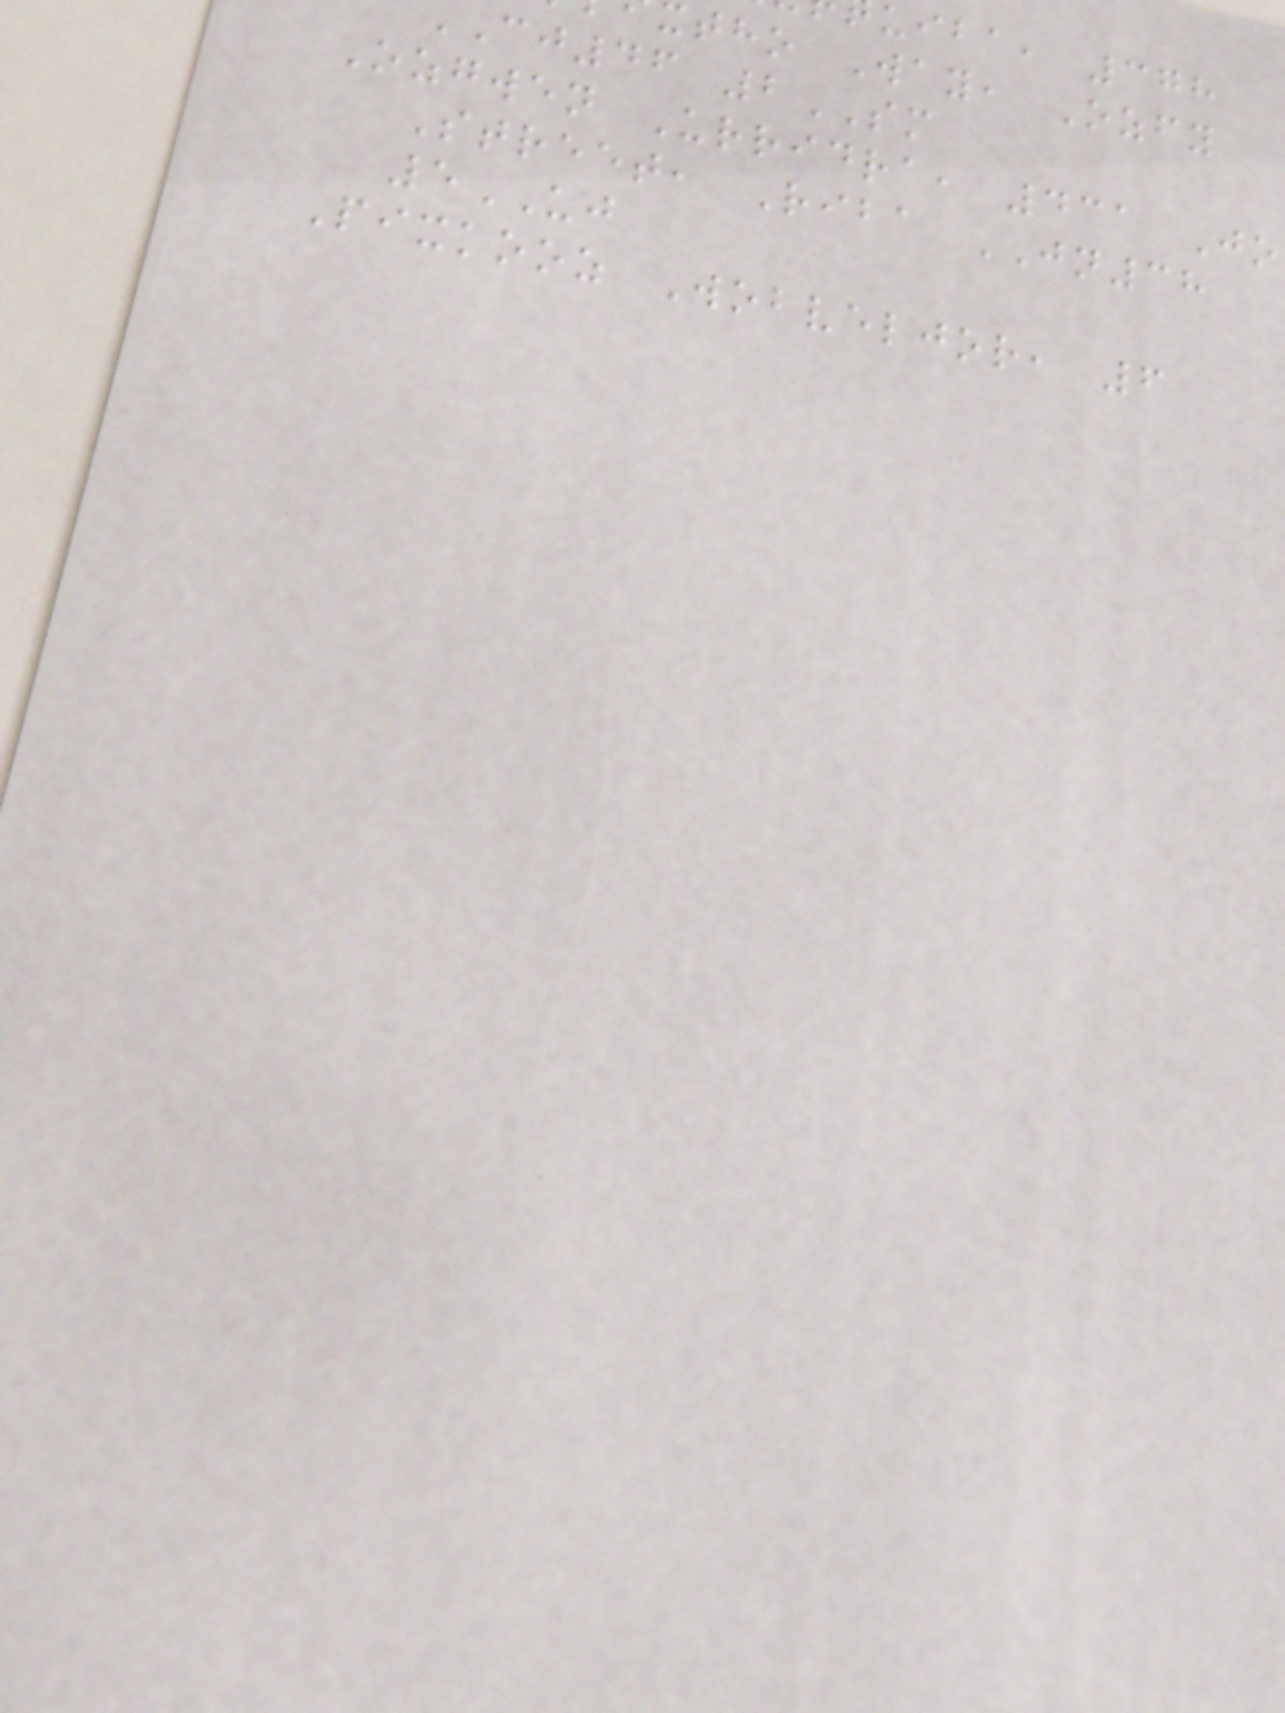uiba, 378
tho Way, Ozfy
cj46 2SM
Ozgwen Urridra, 431 Jo
Street, Riba JN38
5UJ
Pixkooz Wobveljor, 6
